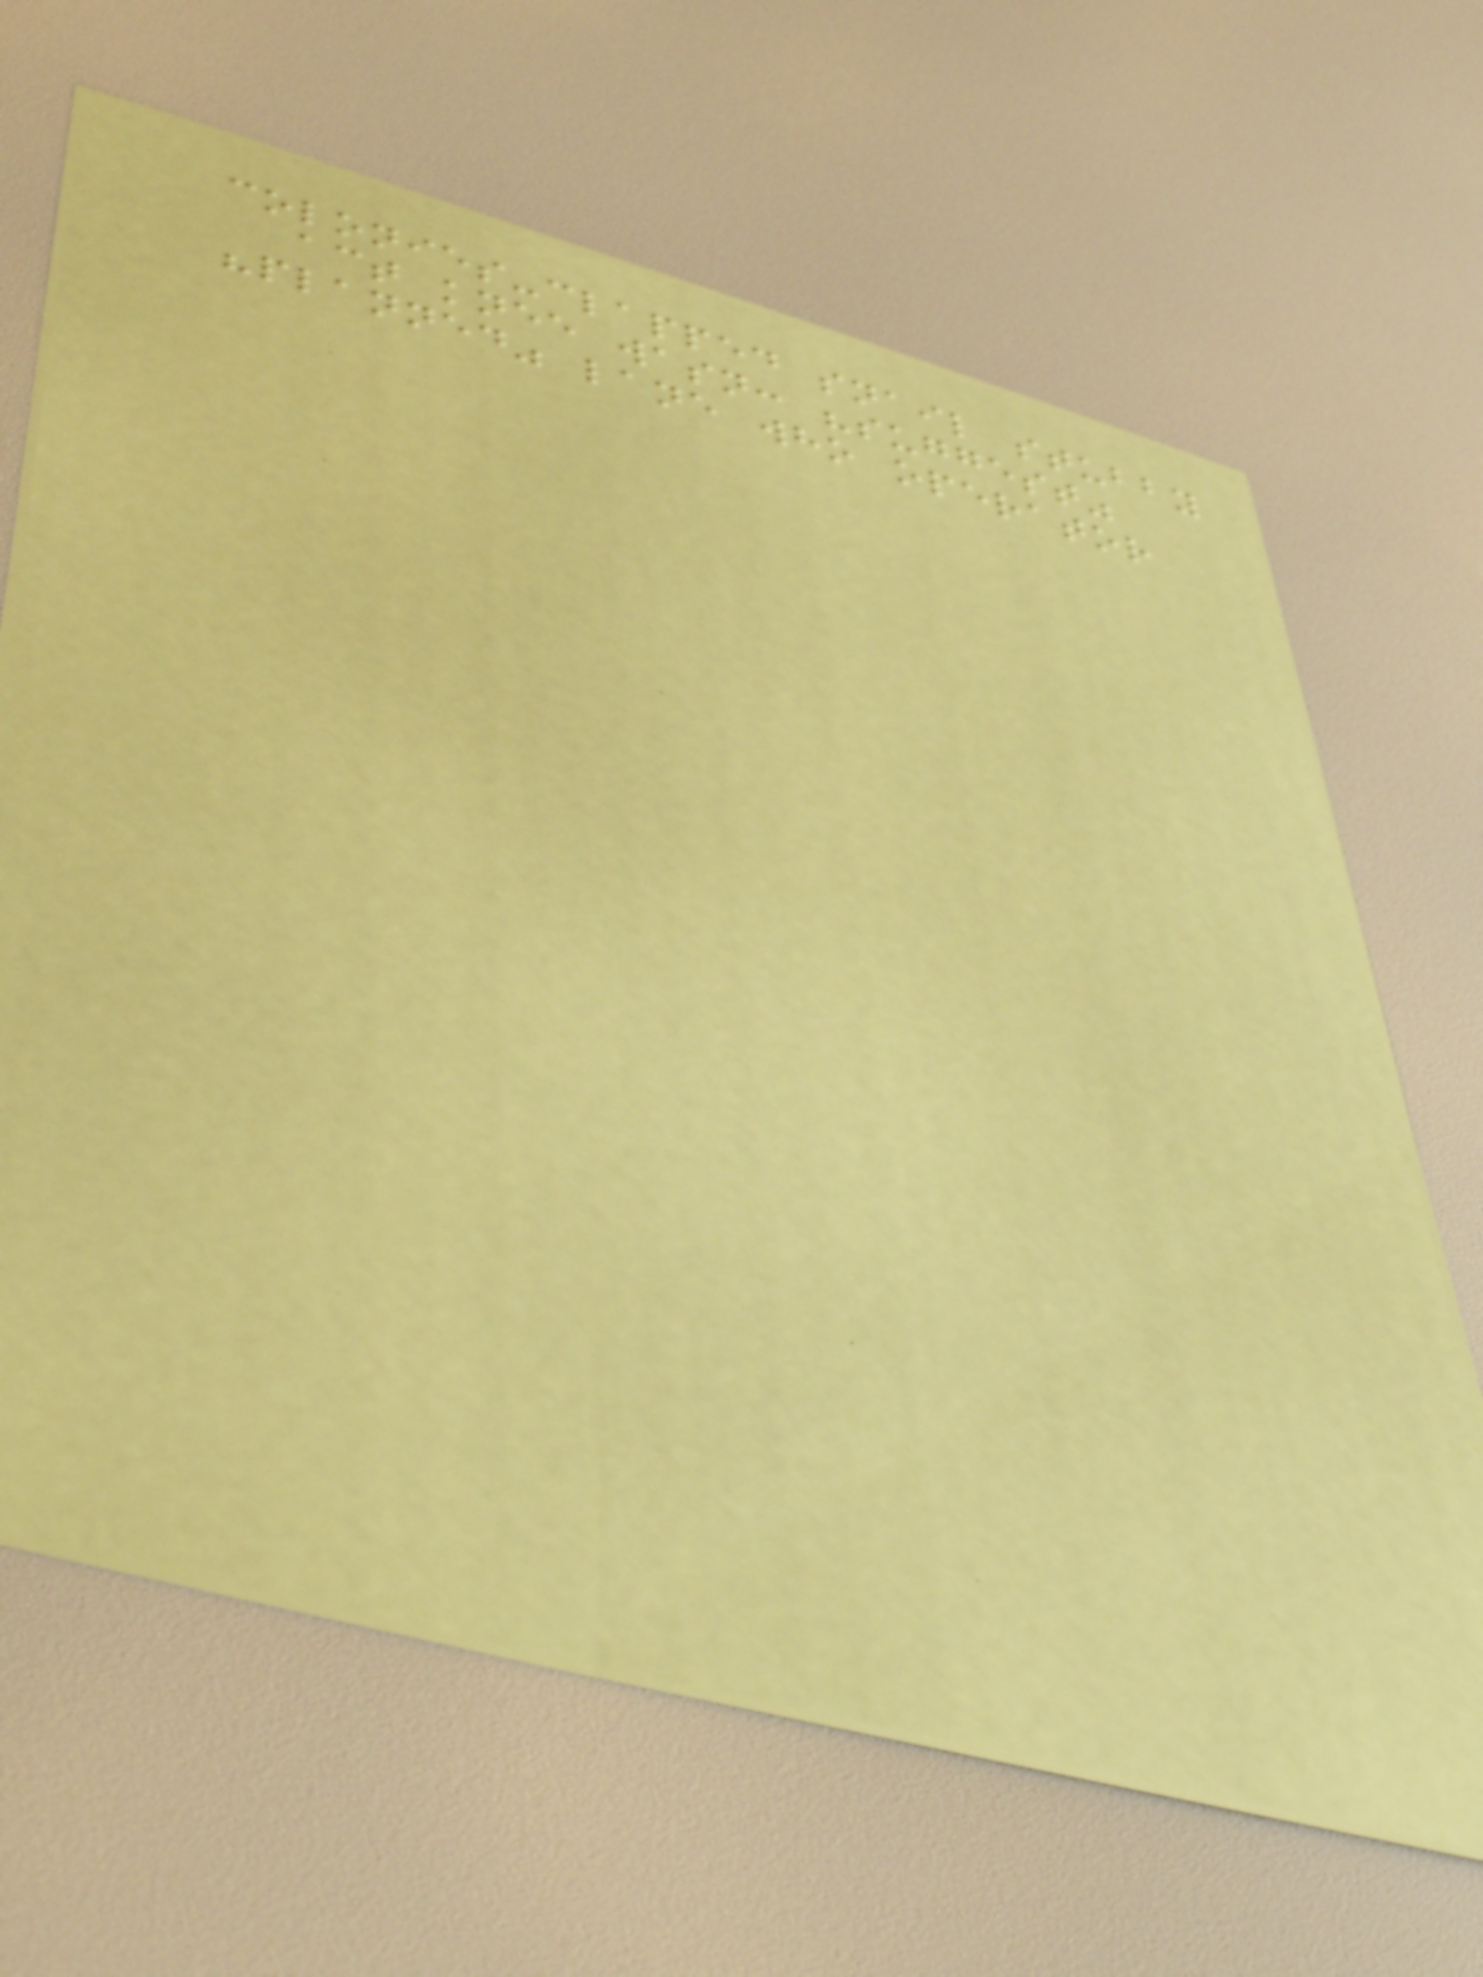colonies-clapped snail stubby
act knee wasn: "suggest"
"planned" lane who operator
